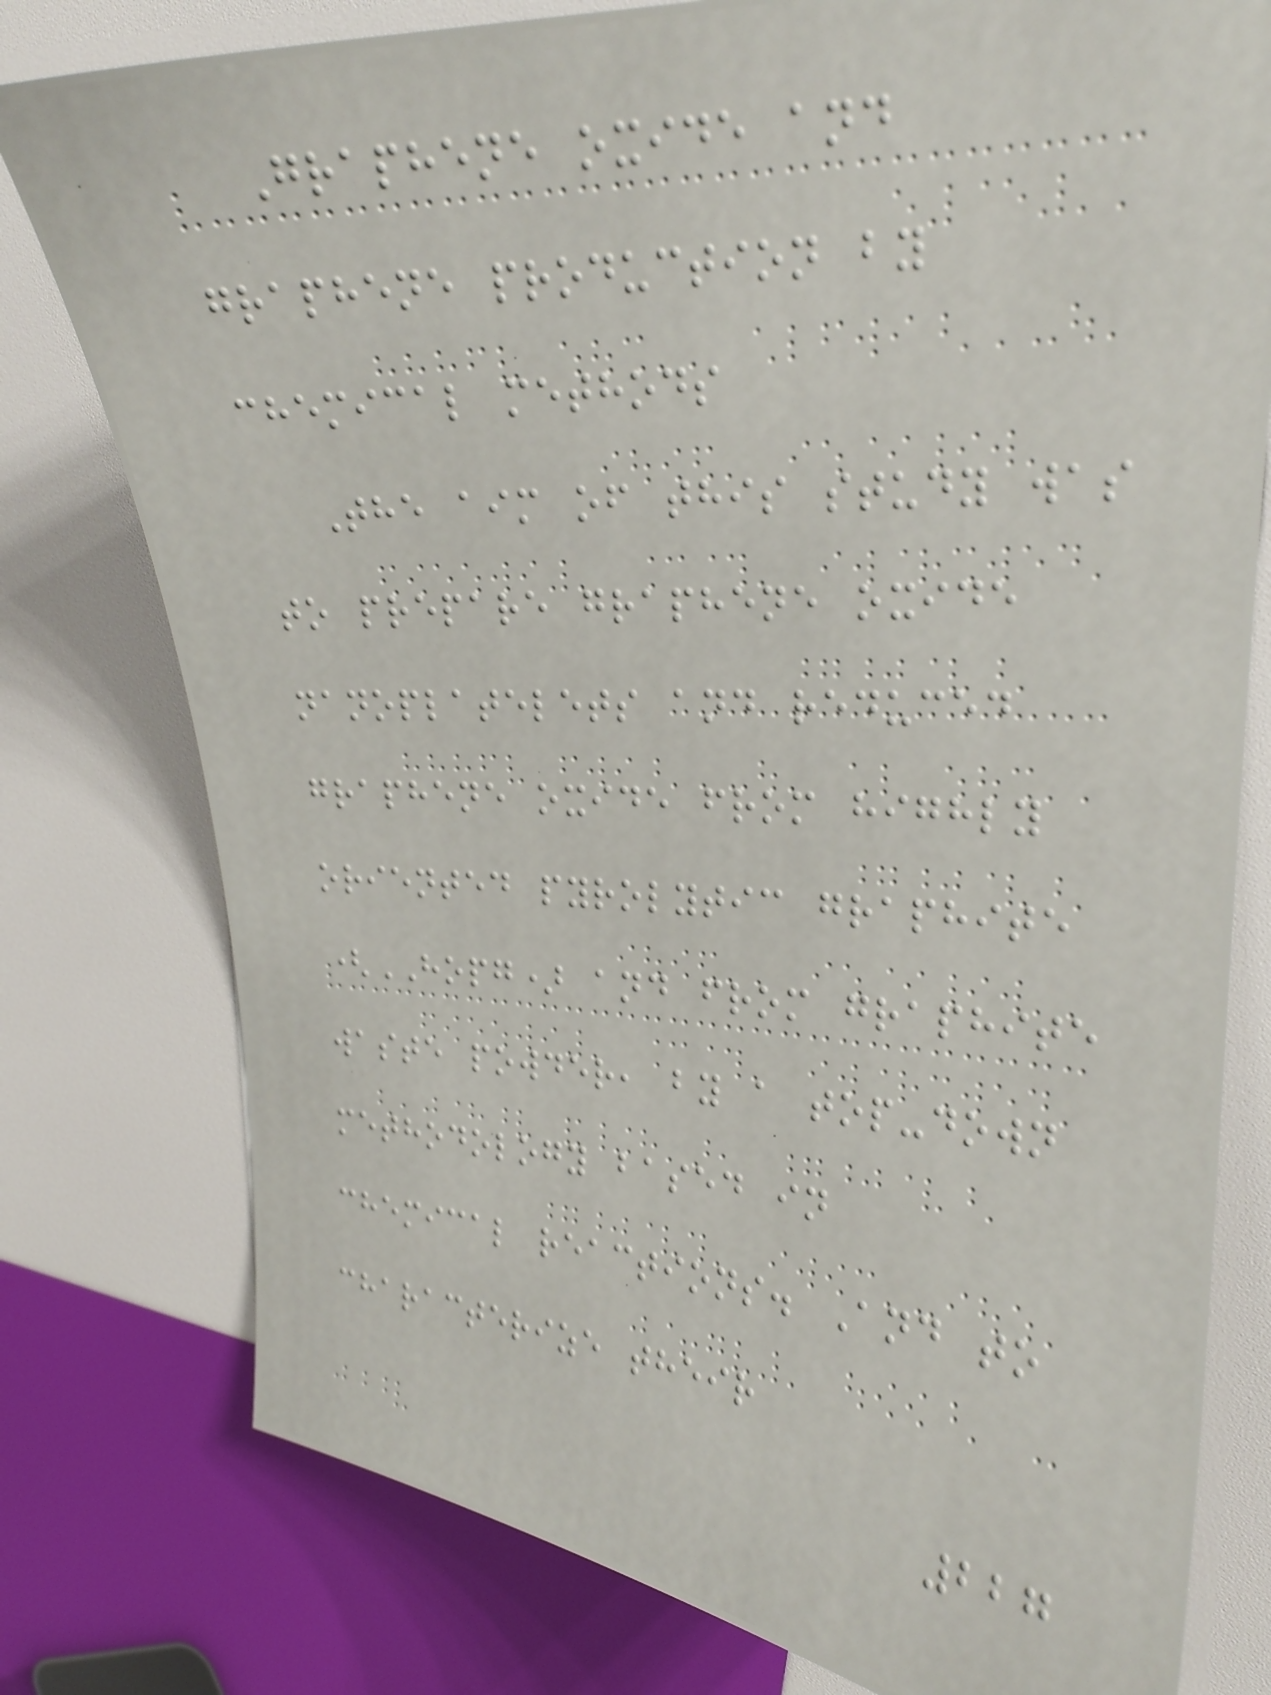Graphene oxide and
graphene production by
chemical methods
The aim of this study was
to prepare graphene oxide
nanoplatelets and reduced
graphene oxide from highly
oriented pyrolytic graphite
(HOPG) and from graphite
waste powder, by a top-down
methodology based in
chemical reactions. And to
characterize their
227
